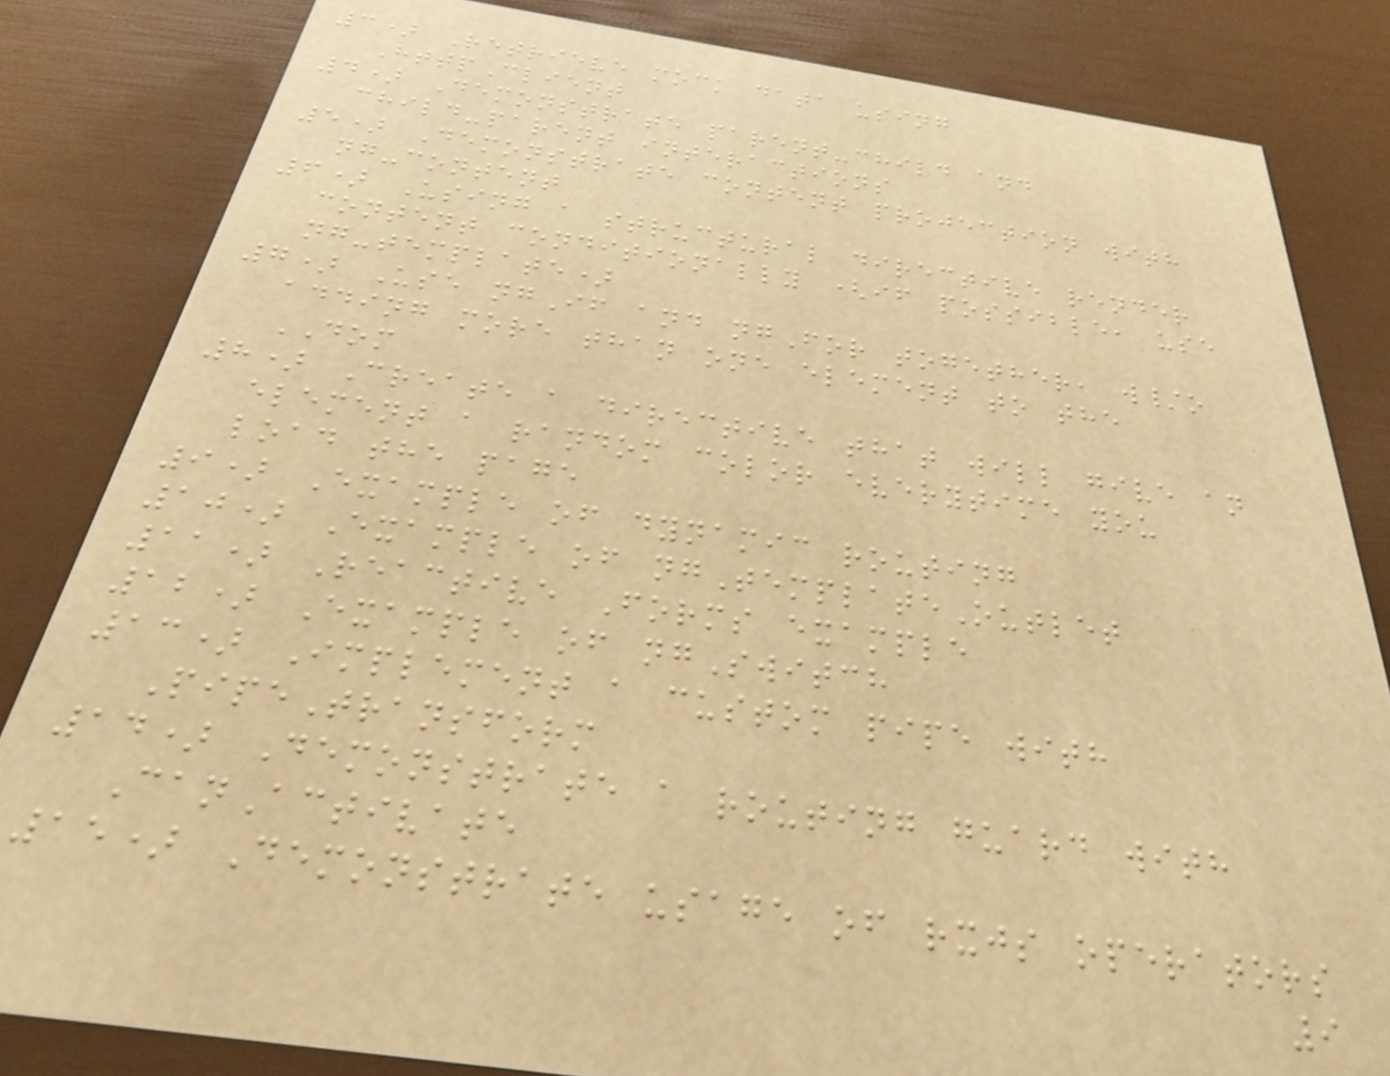3) Retrieve mock data using
HttpClient
4) Demonstrate parent-child and
child-parent interactions
5) Demonstrate content projection with
ng-content
6) Using a structural directive render
content conditionally (if possible, use
ng-template)
7) Use ngIf and ngFor together, w/o
adding more than one element to the
DOM
8) Create a directive that will give an
element a random color everytime you
load the page
9) Example of dynamic routing
10) Example of ngTemplateOutlet
11) Reactive Forms example
12) Example of ngSwitch
13) Implement a custom pipe with
PipeTransform
14) Demonstrate a routing guard with
CanActivate
15) Demonstrate usage of rxjs operators
9
